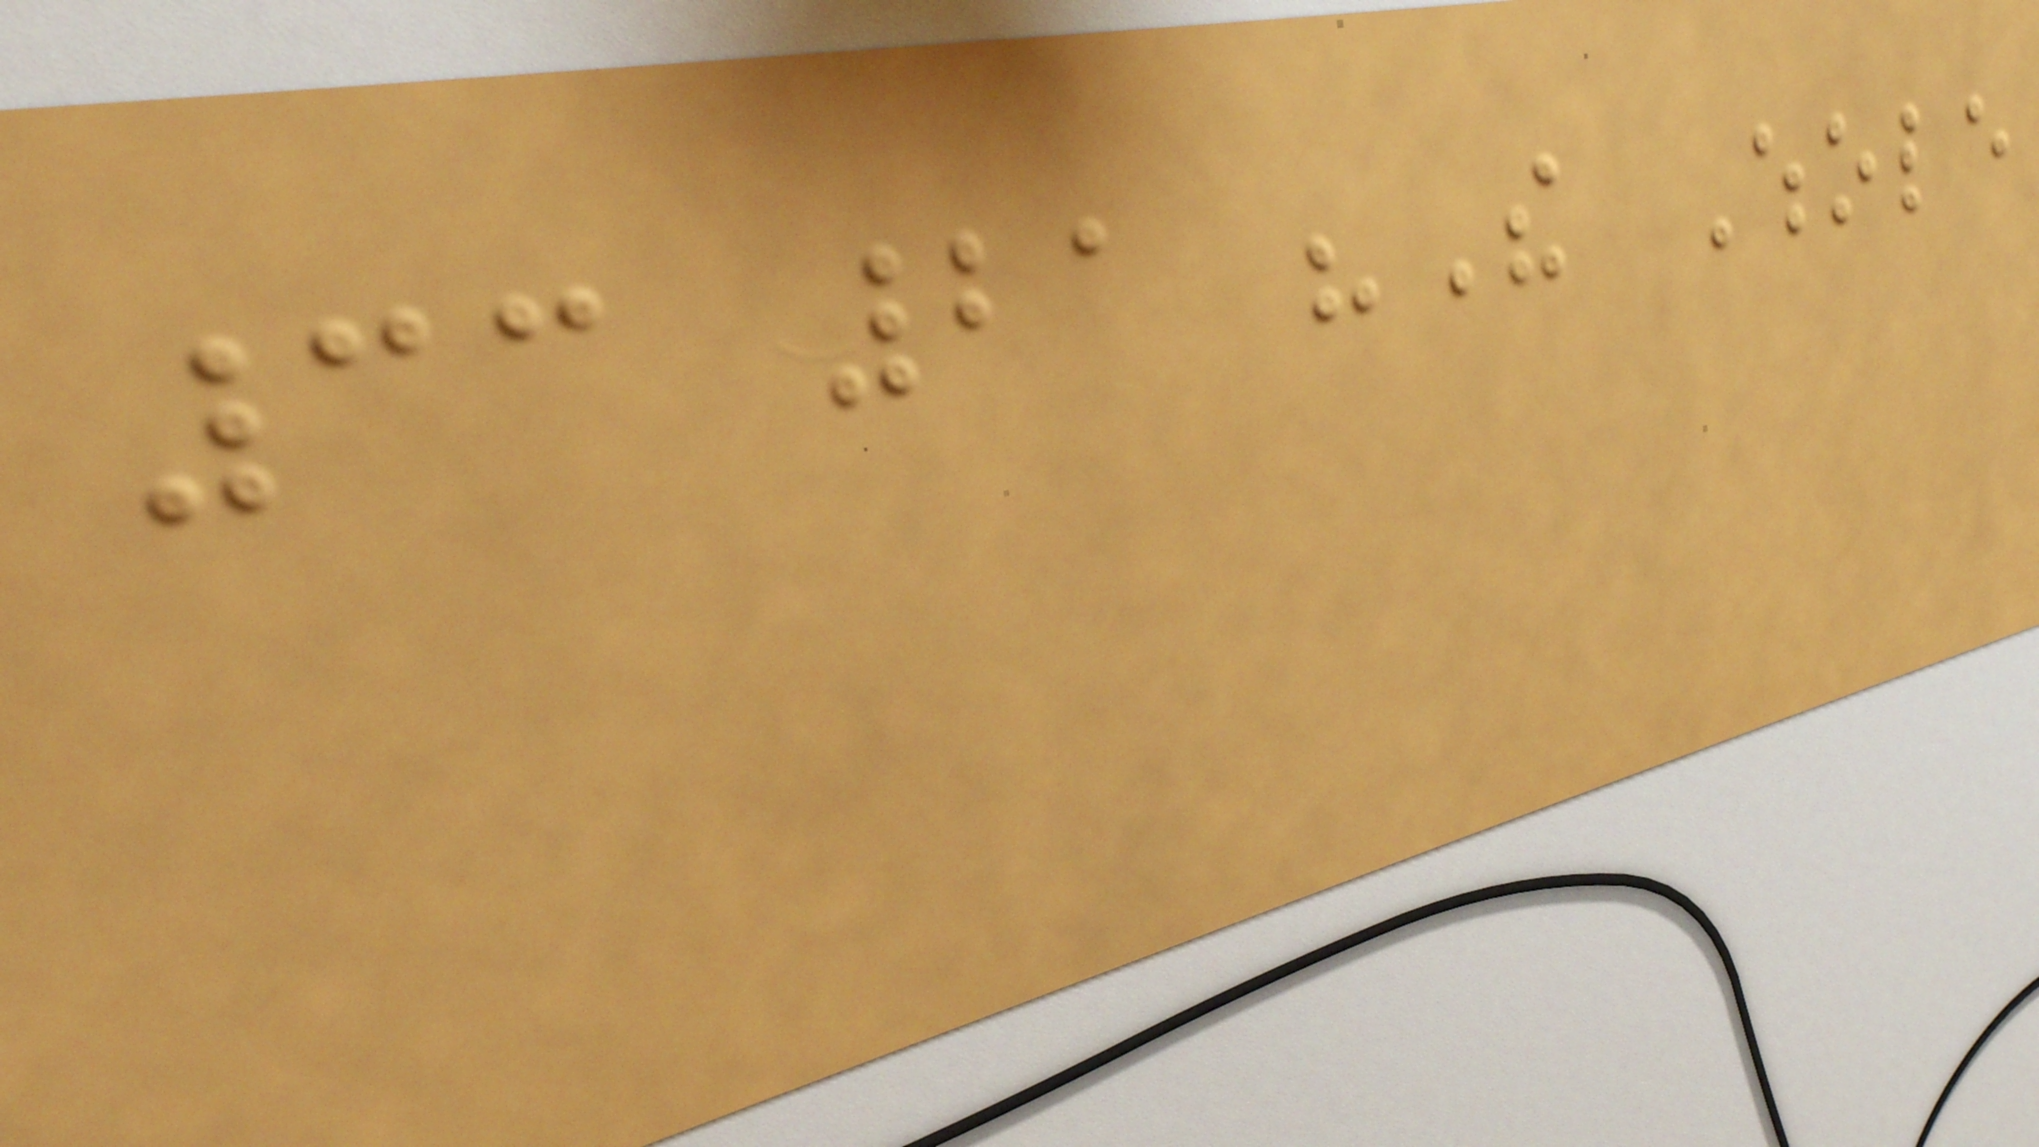33 21 "The Whole
